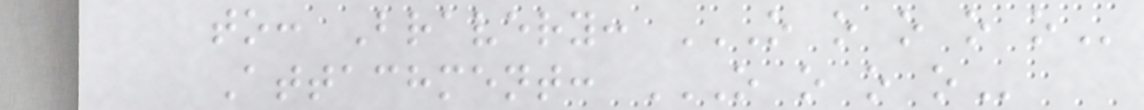to: Bravery: O O O O O
Attachment: O O O O
